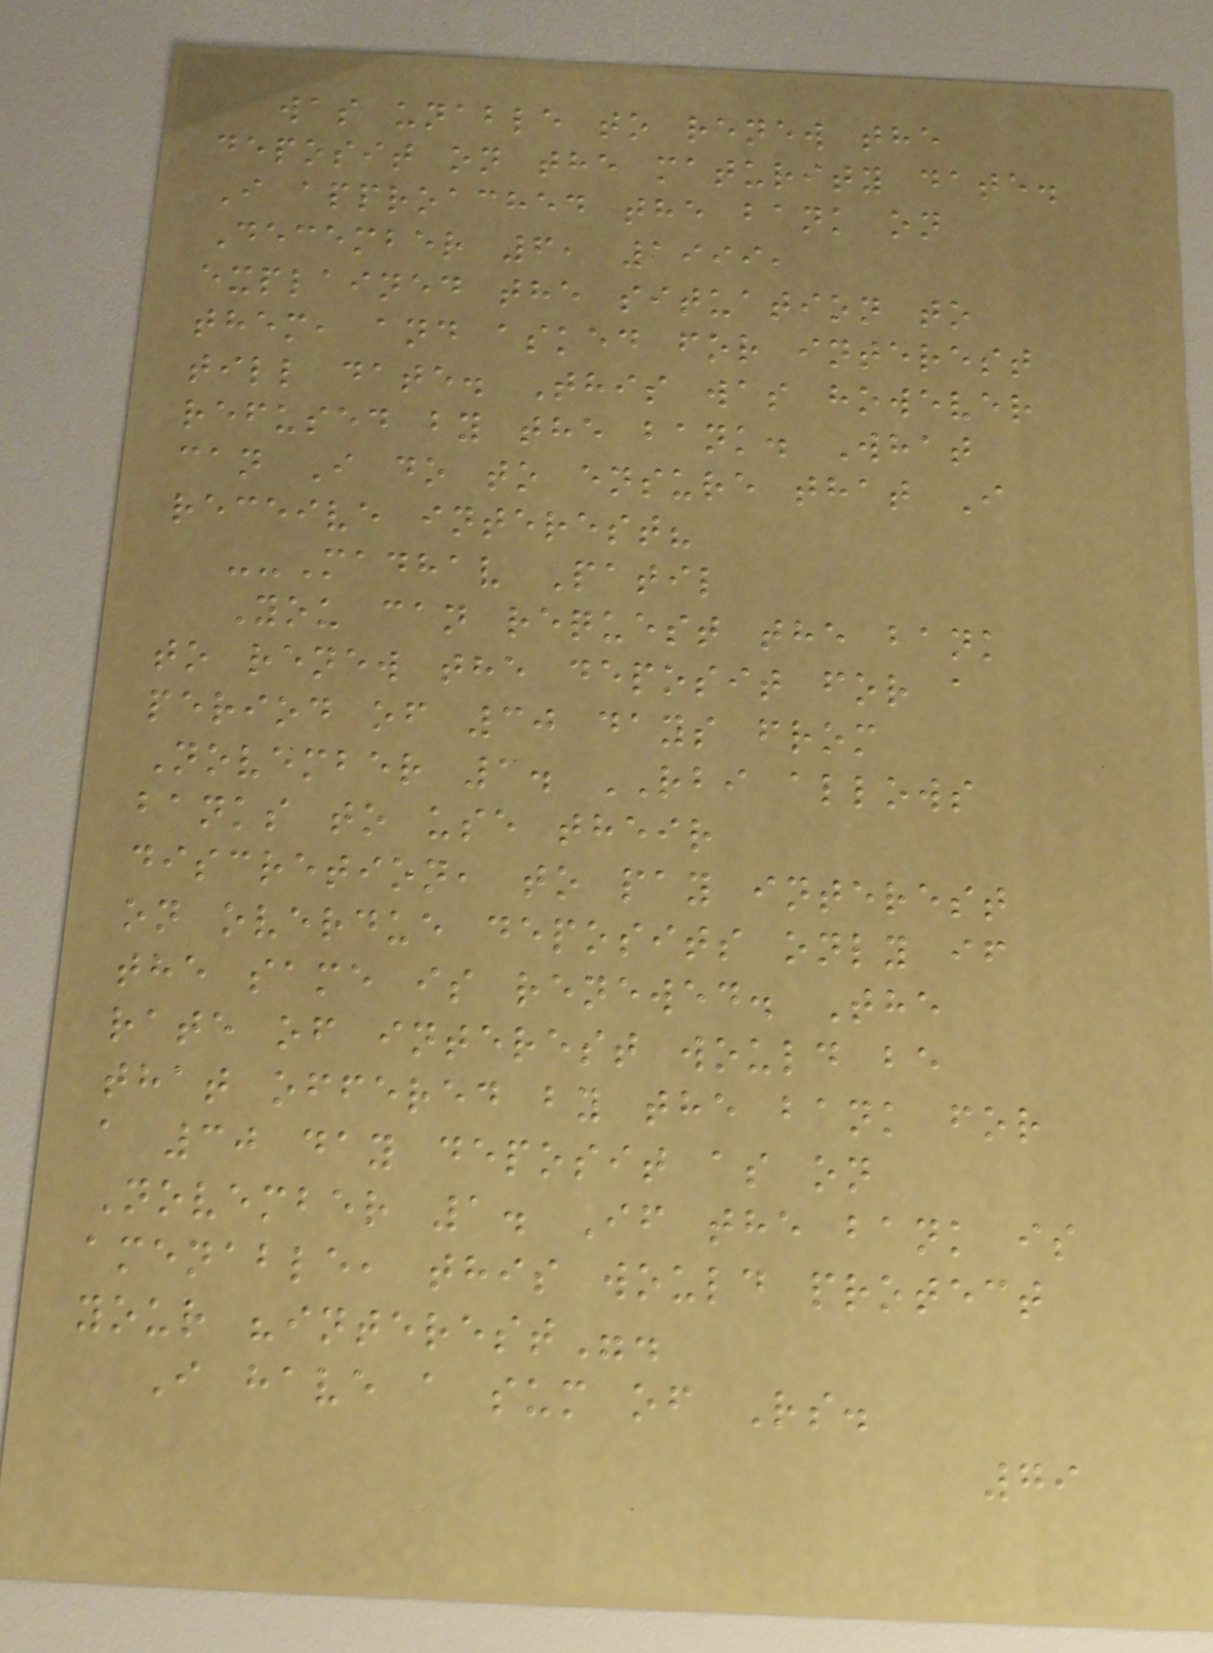was unable to renew the
deposit on the maturity date.
I approached the bank on
December 6, 1999,
explained the situation to
them, and asked for interest
till date. This was however
refused by the bank. What
can I do to ensure that I
receive interest?
--Madhav Patil
You can request the bank
to renew the deposit for a
period of 30 days from
November 1. RBI allows
banks to use their
discretion, to pay interest
on overdue deposits only if
the same is renewed. The
rate of interest would be
that offered by the bank for
a 30 day deposit as on
November 1. If the bank is
amenable, this would protect
your "interest".
I have a sum of Rs.
79
